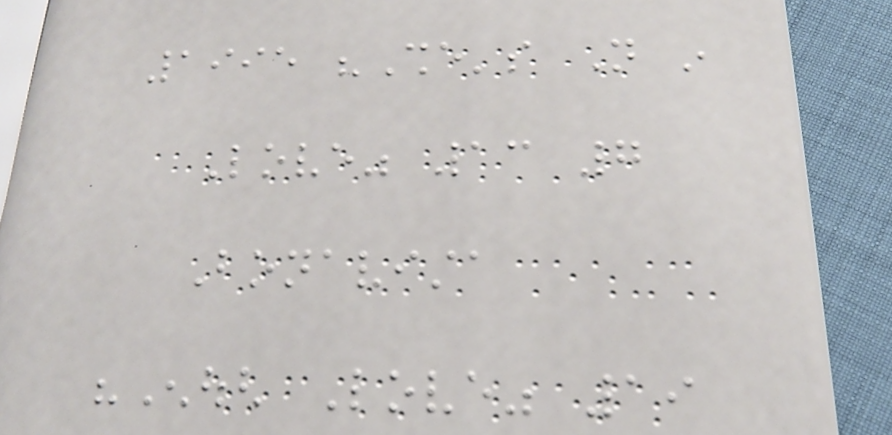1995 "She's Not in
Love" 13 7
Bonavista
"Enough Love" 19
